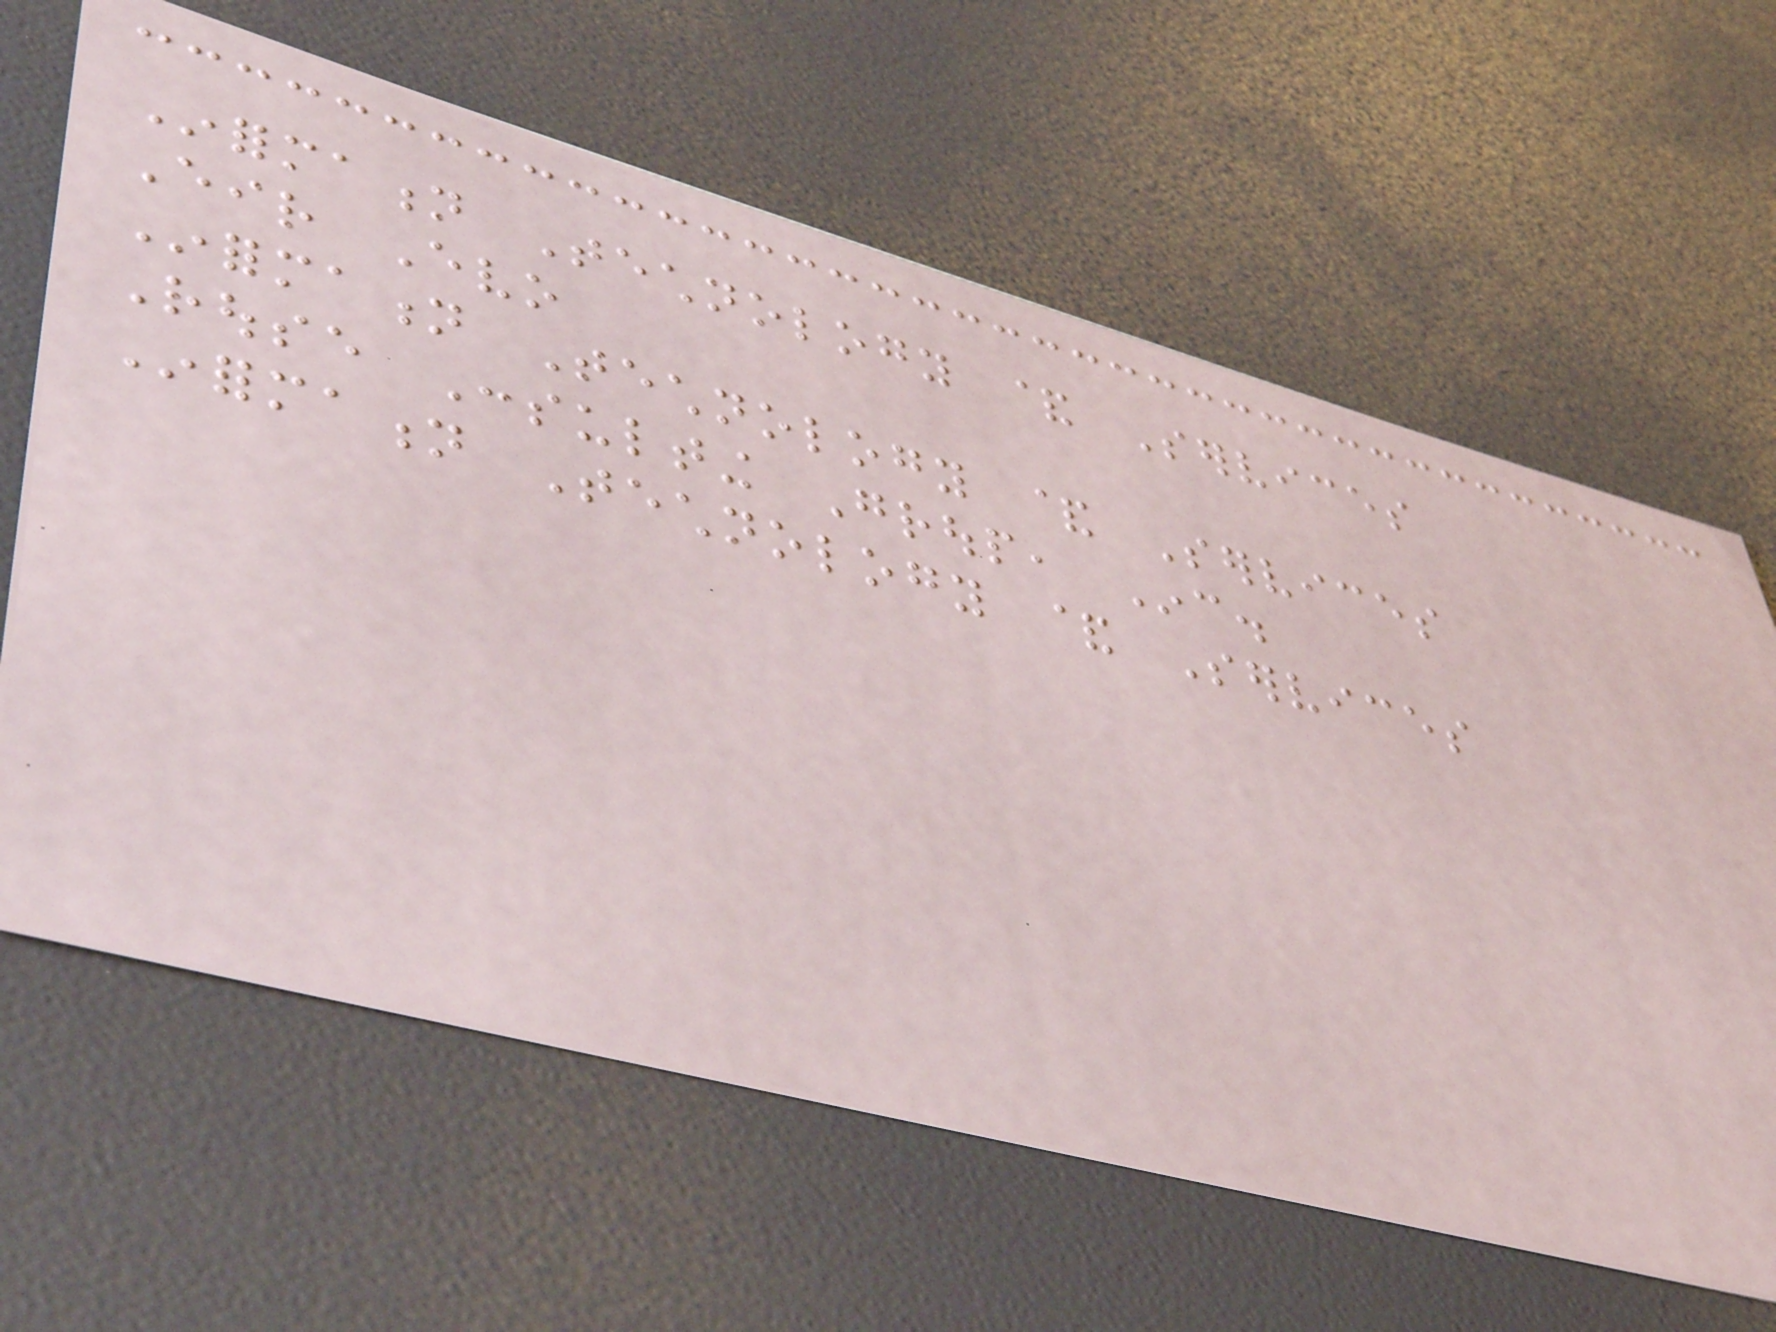Information Technology & Services
Eir Evo
Information Technology & Services
Rouse Consulting Group, Inc.
Information Technology & Services
